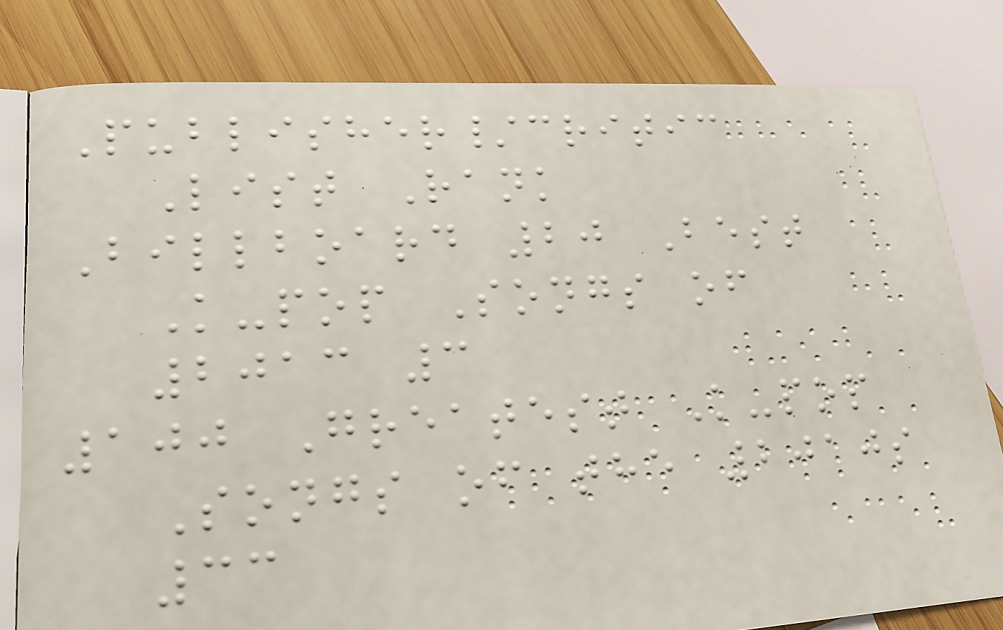Publisher/critic
List Rank
Billboard 20 Best
K-pop Songs of
2013 3
100 Greatest K-pop
Songs of the 2010s
33
